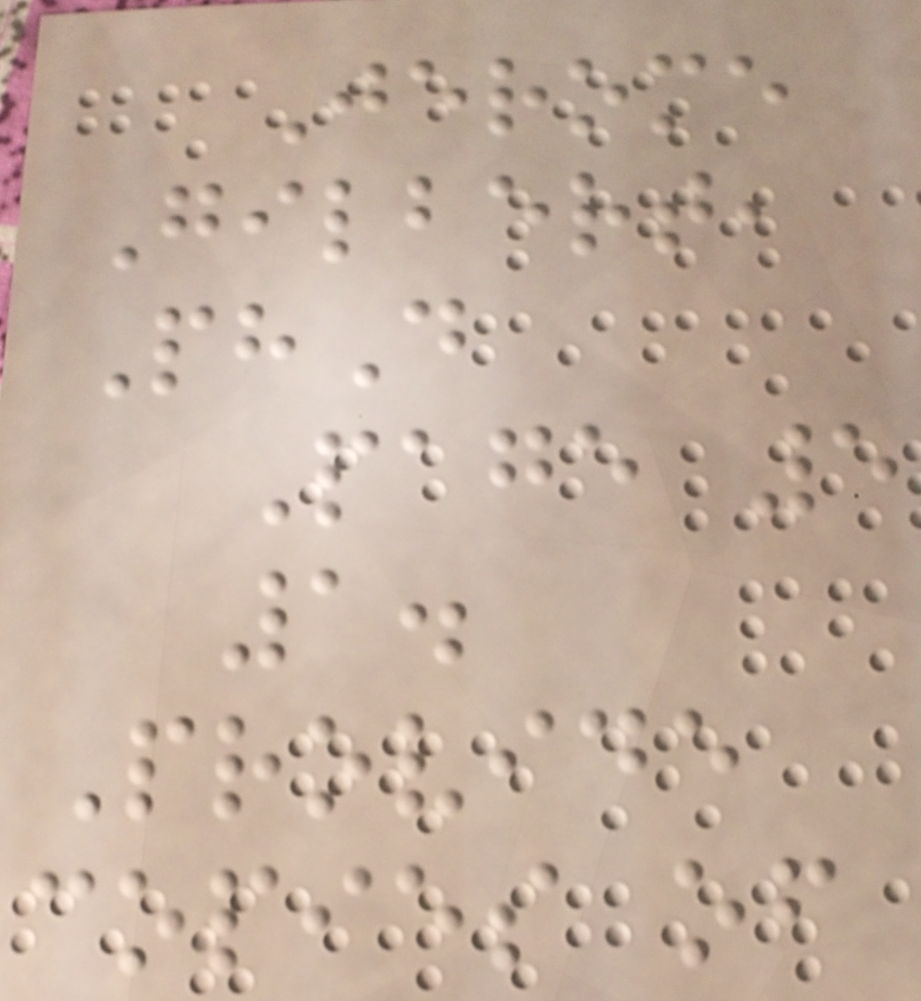Jerome
Gilbert,
PhD
Page 5
1.
Provide
copies of
